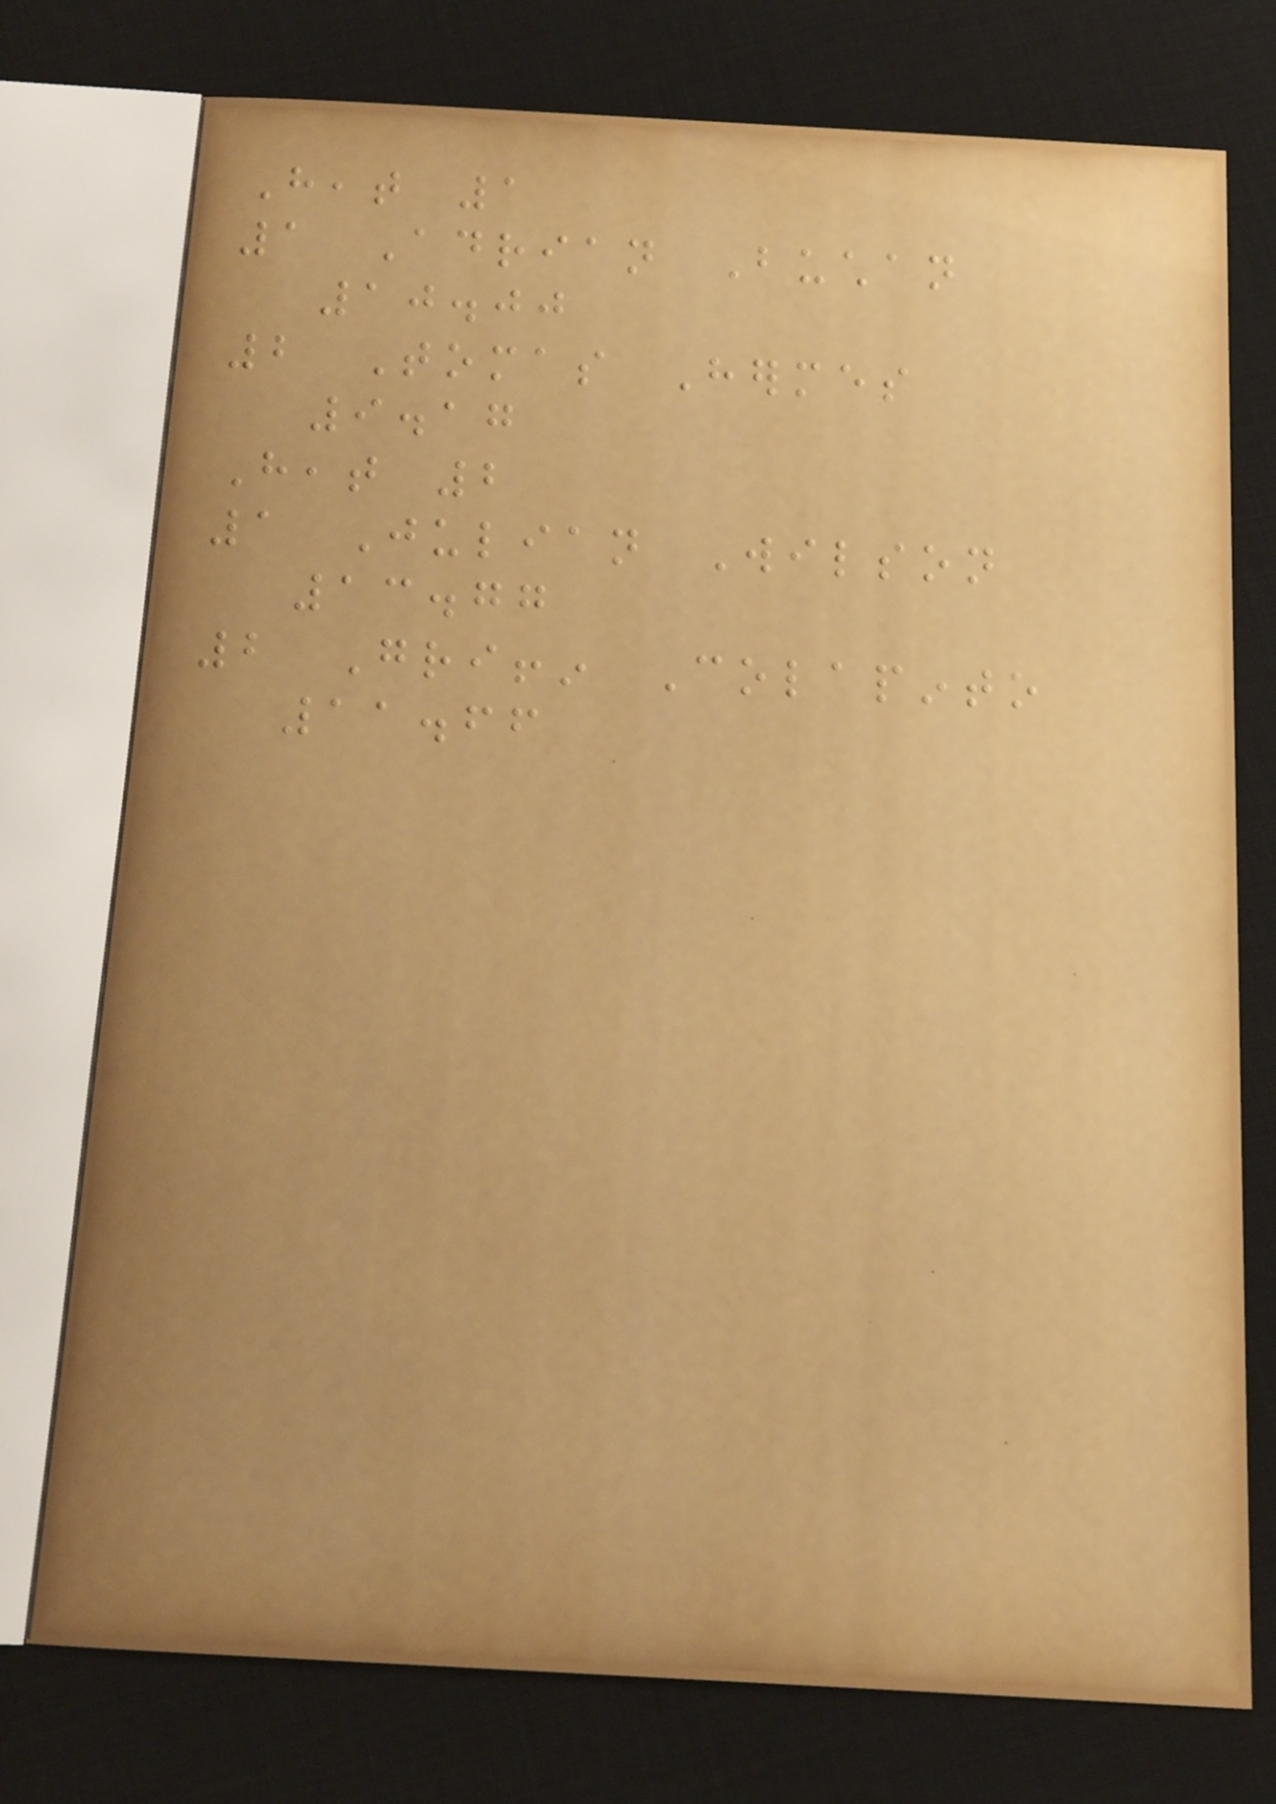Heat 1
1 Adrian Buchan
10.00
2 Tomas Hermes
9.17
Heat 2
1 Julian Wilson
13.77
2 Griffin Colapinto
11.66
